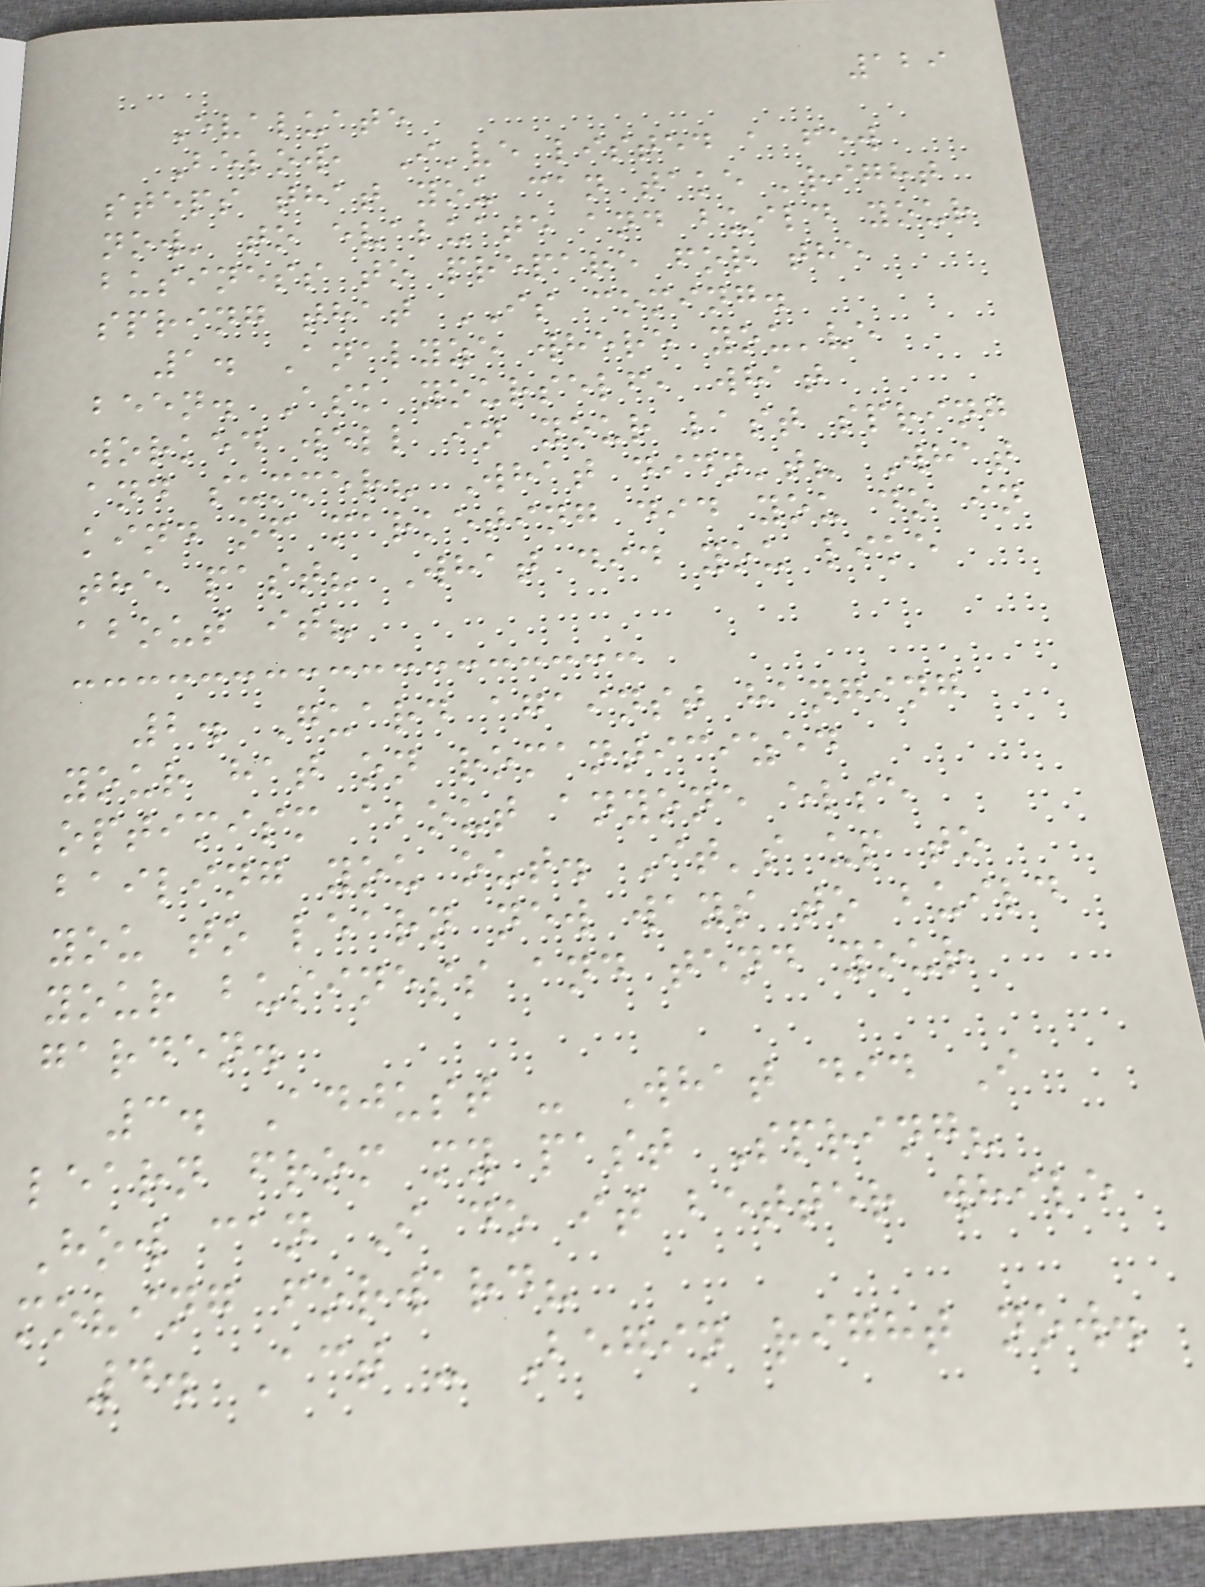129
Evaluate
Below, I've listed a few
steps that you can take 'right
now' to evaluate and build your
business to prepare for the
spring that IS coming.
1. Analyze where you've
been. Ask yourself, what
worked well in your last spring
and summer? What didn't? What
kind of marketing did you do in
the past? What did you like
about it?
2. Guard against hanging
your hat on romanticized
optimism about anyone else
bailing you out. It's up to
you to learn new ways to build
your business and tend your
garden.
3. Adjust - What did I
learn from my past Spring?
How can I do it better while
moving forward?
4. Act - Begin right now.
